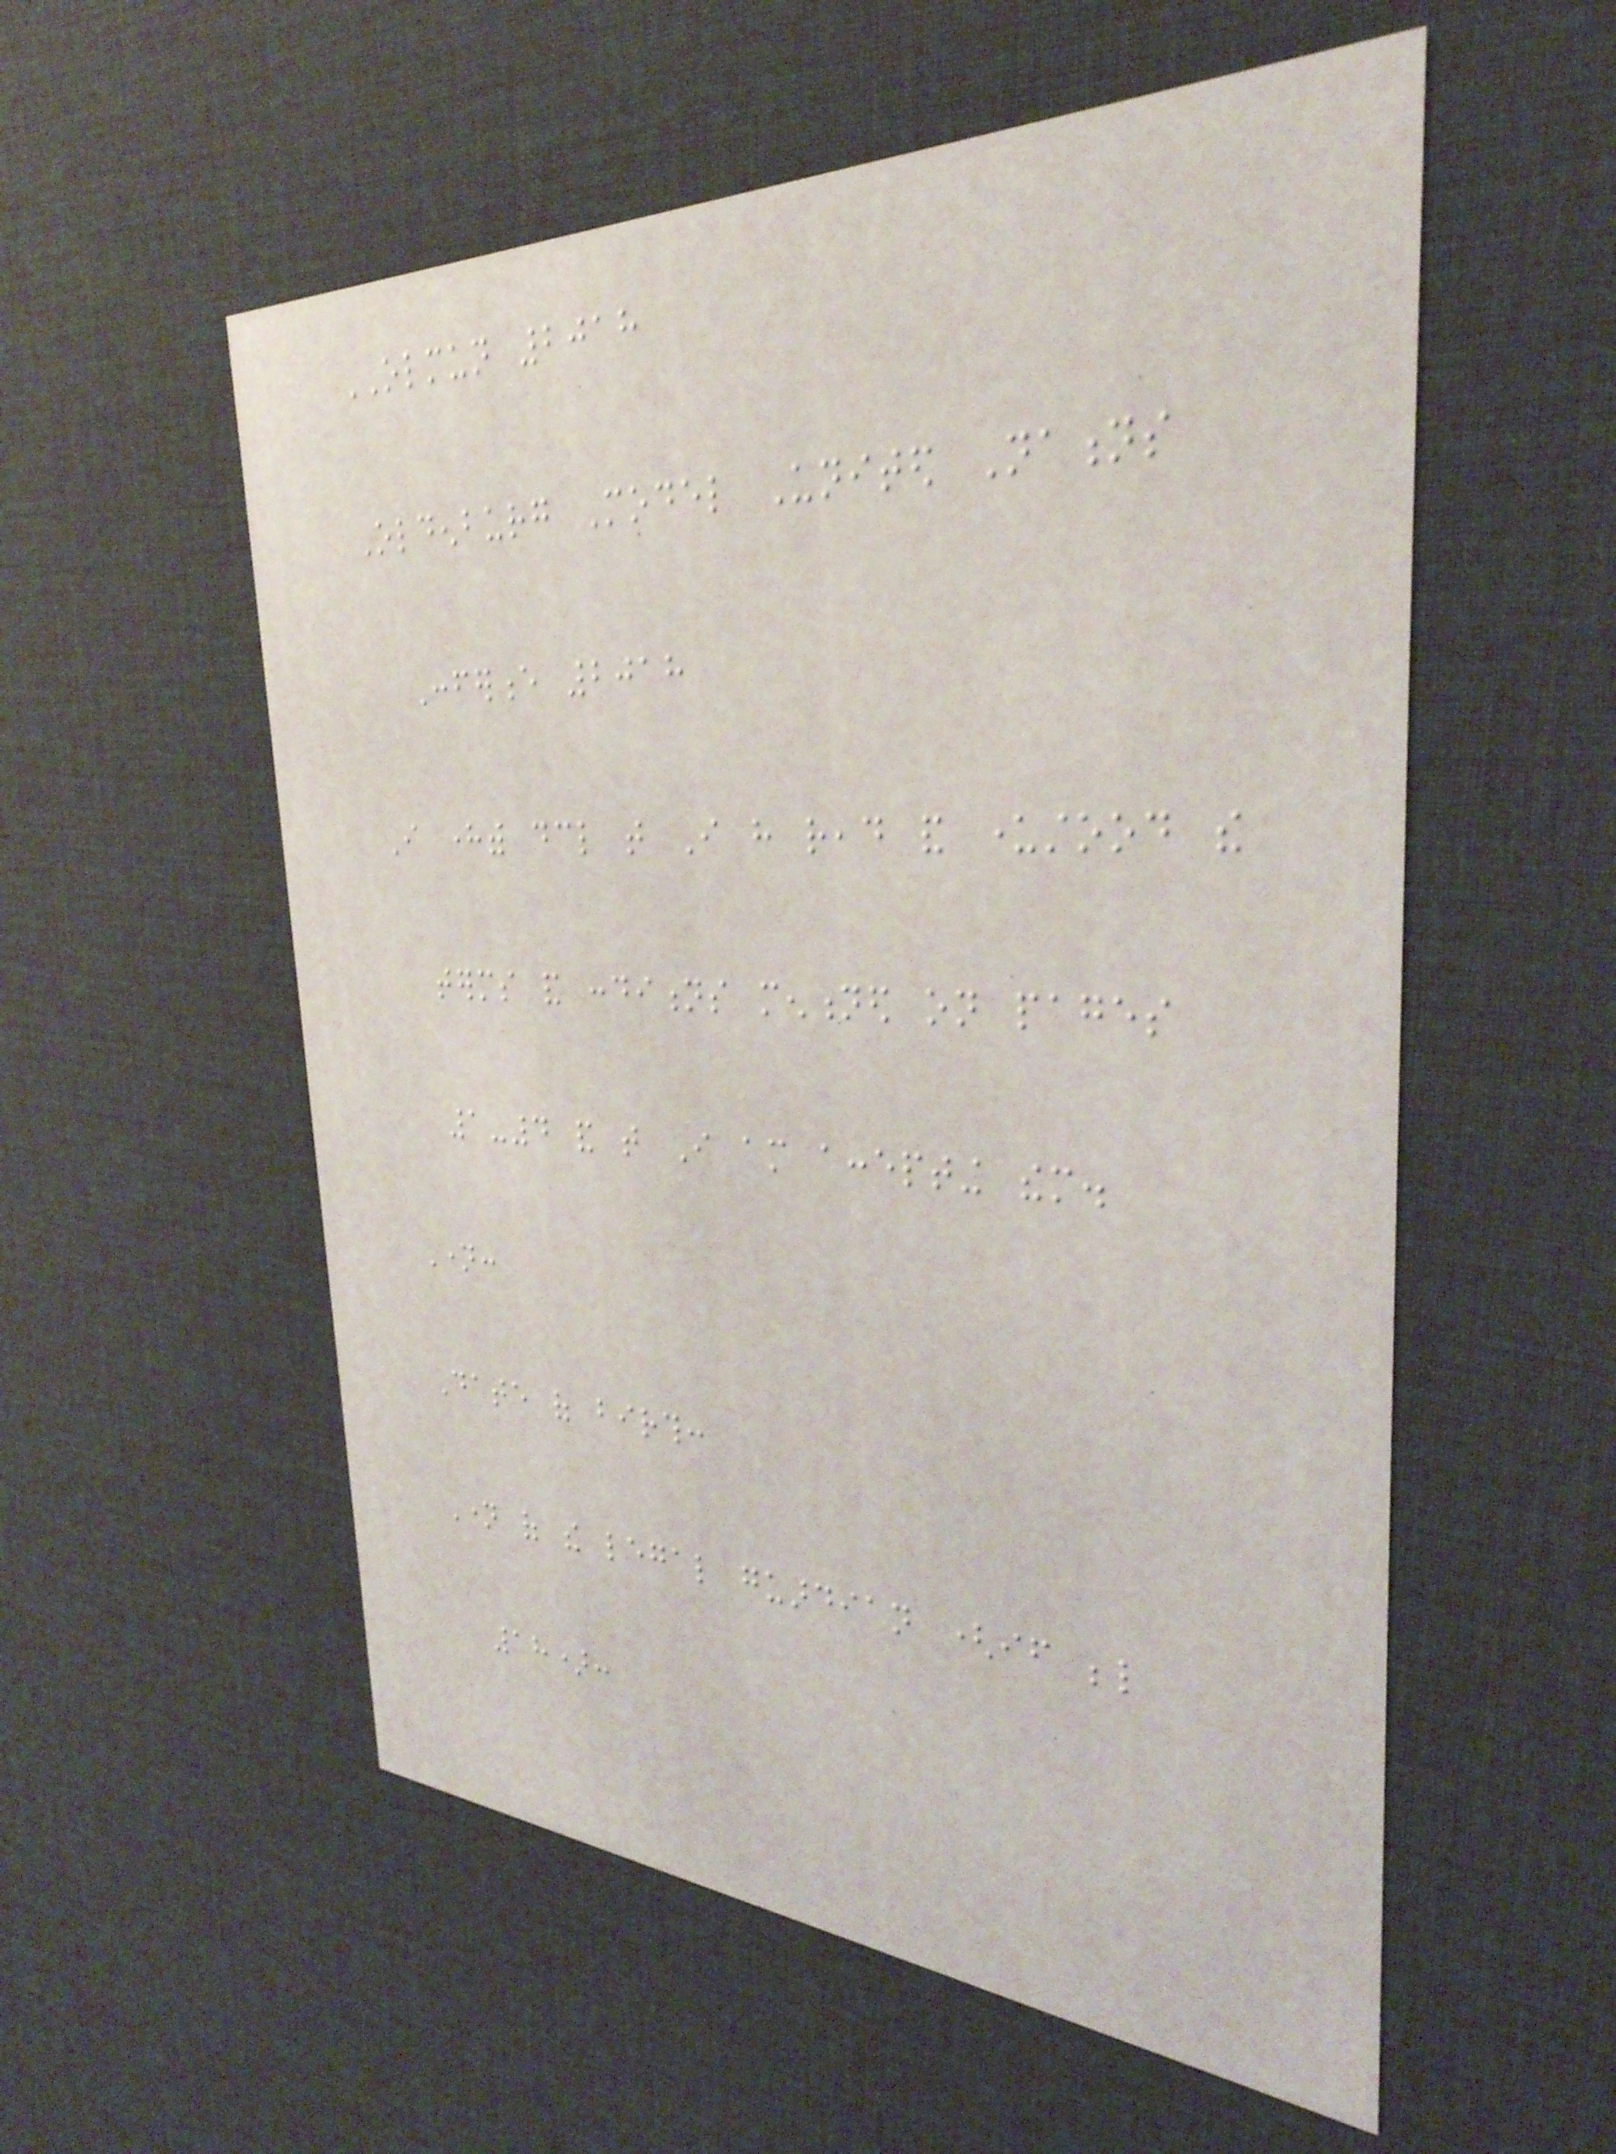OLMUN 2018
Oldenburg Model United Nations
Conference 2018
I herewith declare that I have read and understood the
terms and conditions mentioned on pages
1-4 and that I am accepting them.
Name:
Date of birth:
Name of the legal guardian (if below
18):
